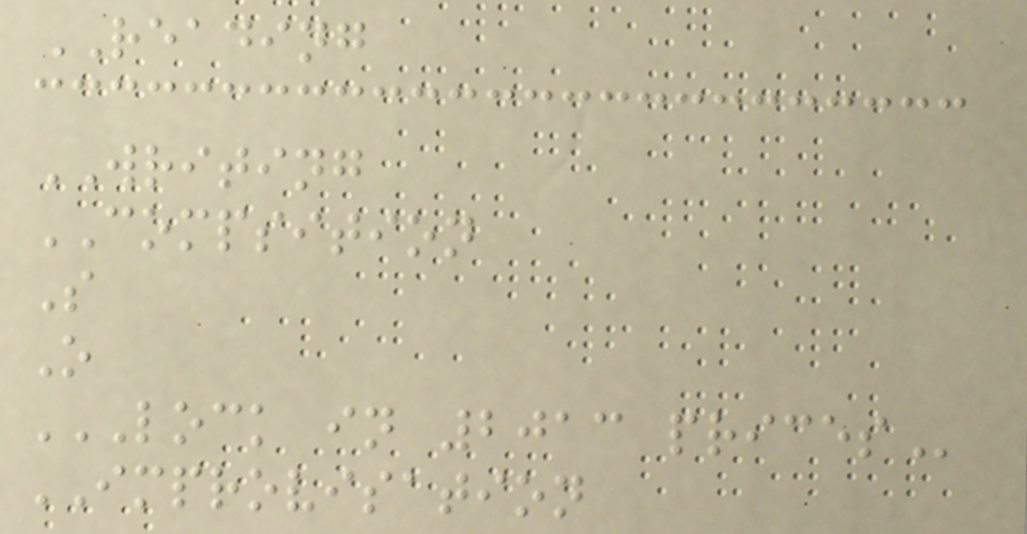READING
WRITING
COMPSITION
S
O
LOCK IN 2013 PRICES
IMPROVISATION
